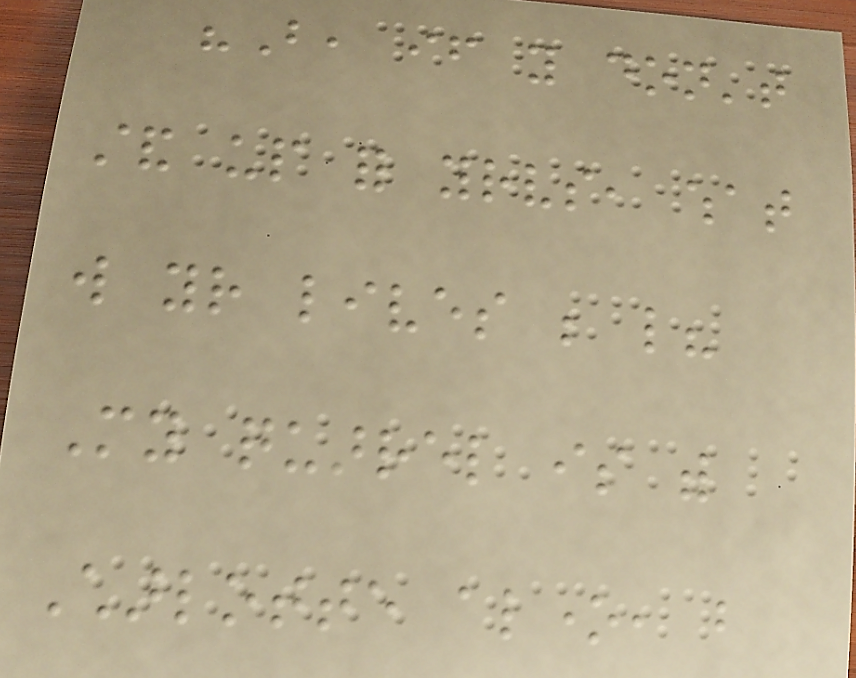"But, if you don't
stand up for yourselves, what
will your lives be like?
My quarrel is with
Charlotte alone, but
